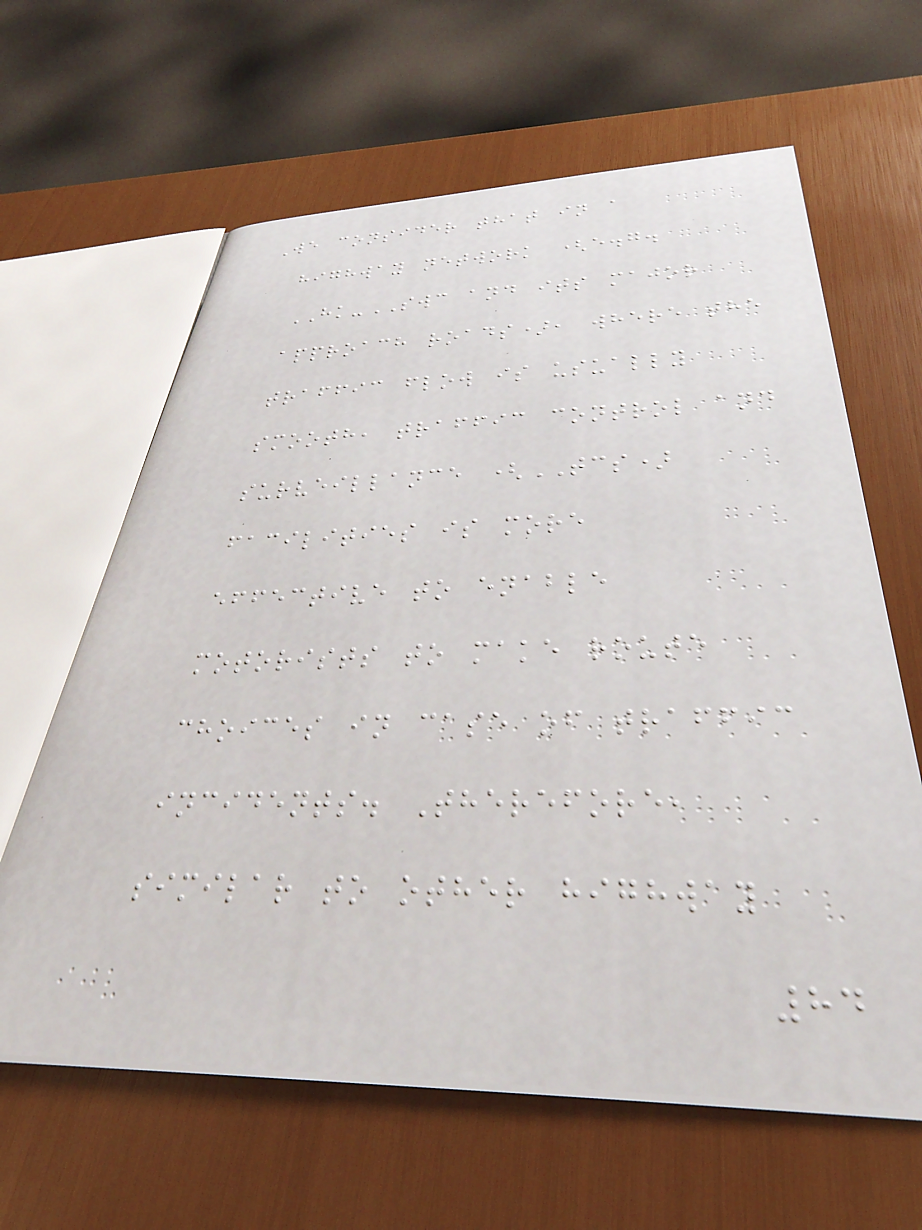We consider that in a
highway network (e.g.
HK-SWC and its major
approach roads), where the
traffic flow is usually
smooth, traffic control and
surveillance (TCS)
facilities is more
effective to enable
motorists to make route
choices in case of traffic
incidents. Therefore,
similar to other highway
84
